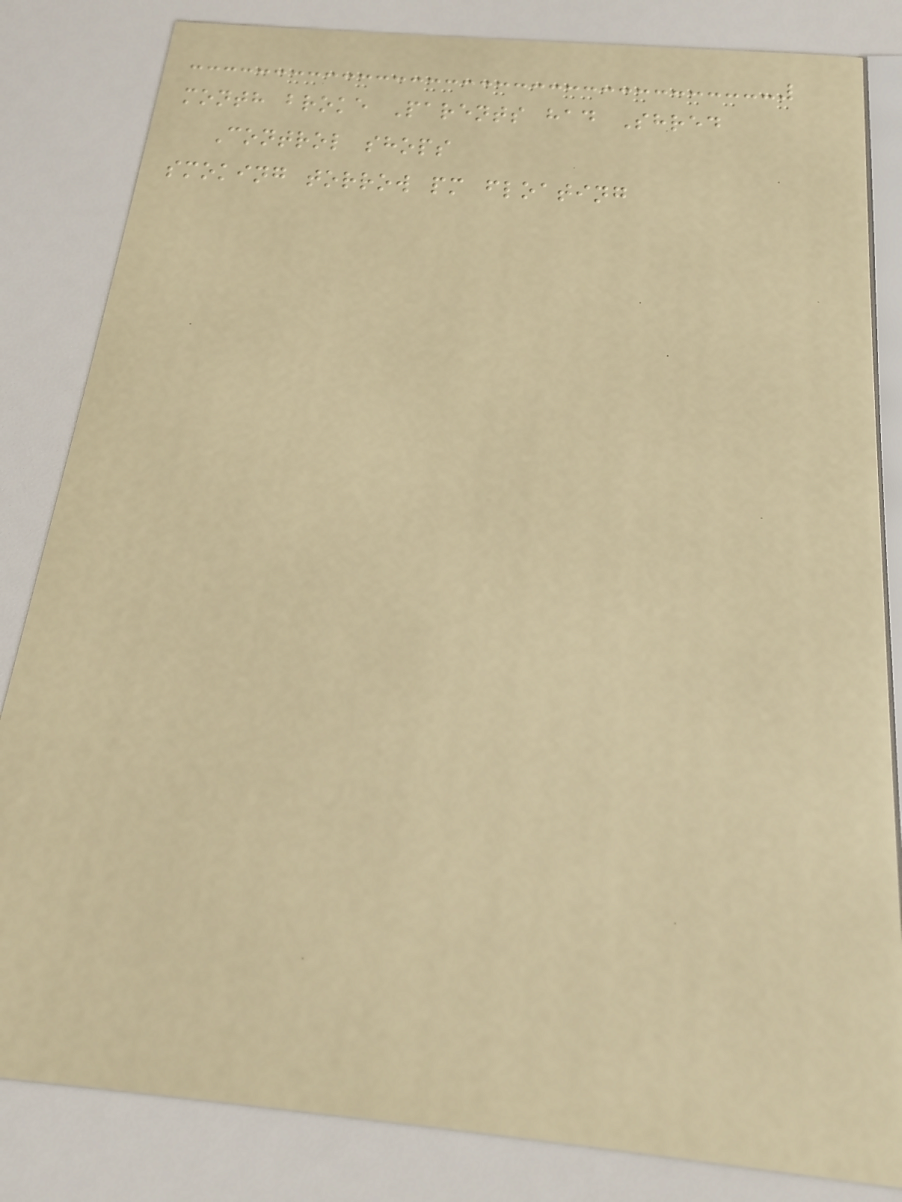month broke Parents had Shred
Control shops
smoking torrow pm floating
